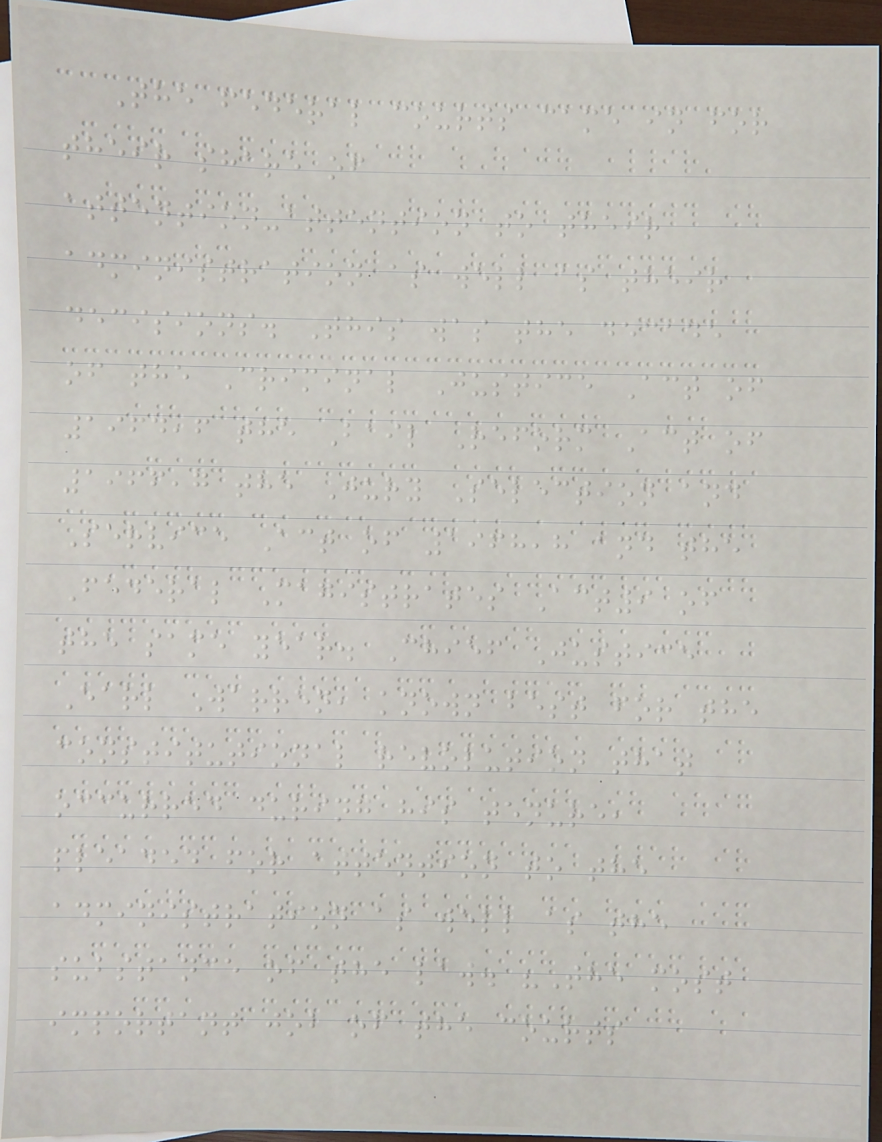The federal courts came in for
their share of
attention-attention to their
administration as well as their
decisions. This was the decade
of the Criminal Justice Act of
1964,6 the Bail Reform Act of
1966,7 the Jury Selection and
Service Act of 1968,8 and the
Federal Magistrates Act9 of
the same year. Chief Justice
Earl Warren, known best for the
constitutional revolution that
occurred during his tenure,
pleaded for attention to the
administration as well as the
substance of the law. "The most
important job of the courts
